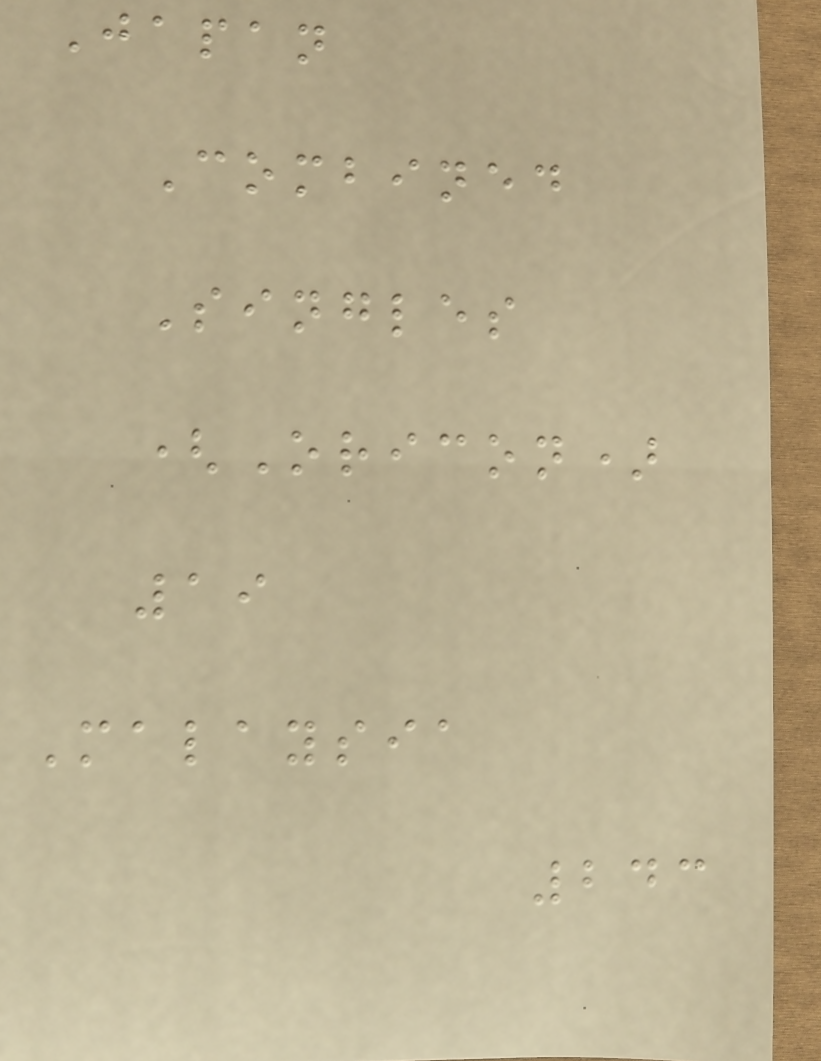Japan
Combined
Singles
(Oricon)
19
Malaysia
243
